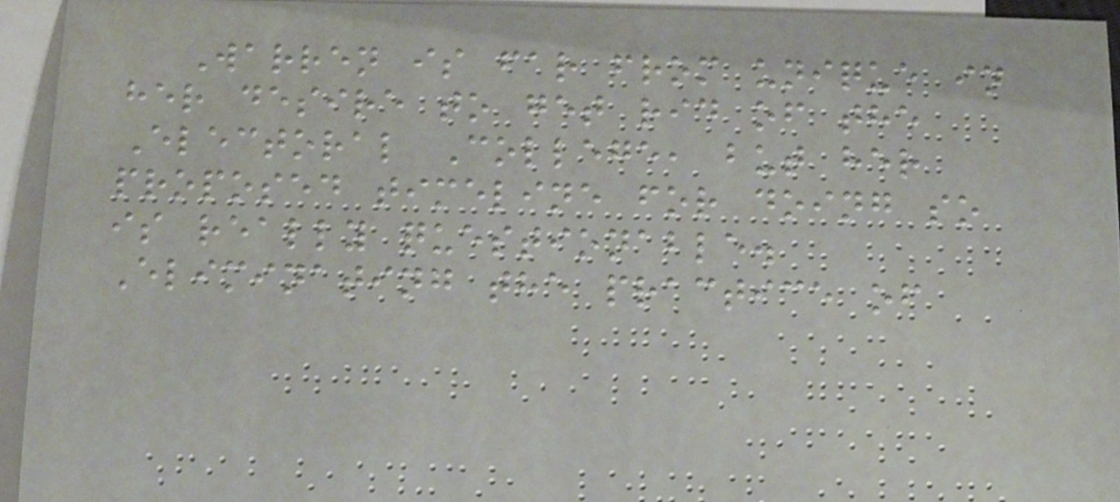Warren is far from unique in
her desire to get rid of the
Electoral College, but her
proposed timeline for doing so
is really questionable.
Eliminating the practice of
